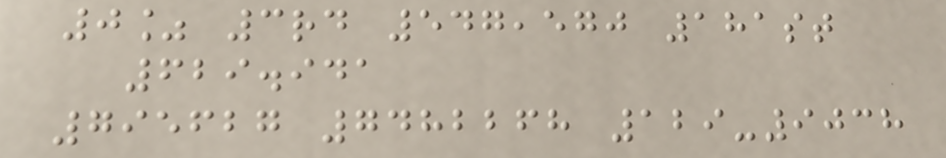0% 3rd 547,570 181st
629.941
795627 7482268 129-9038
